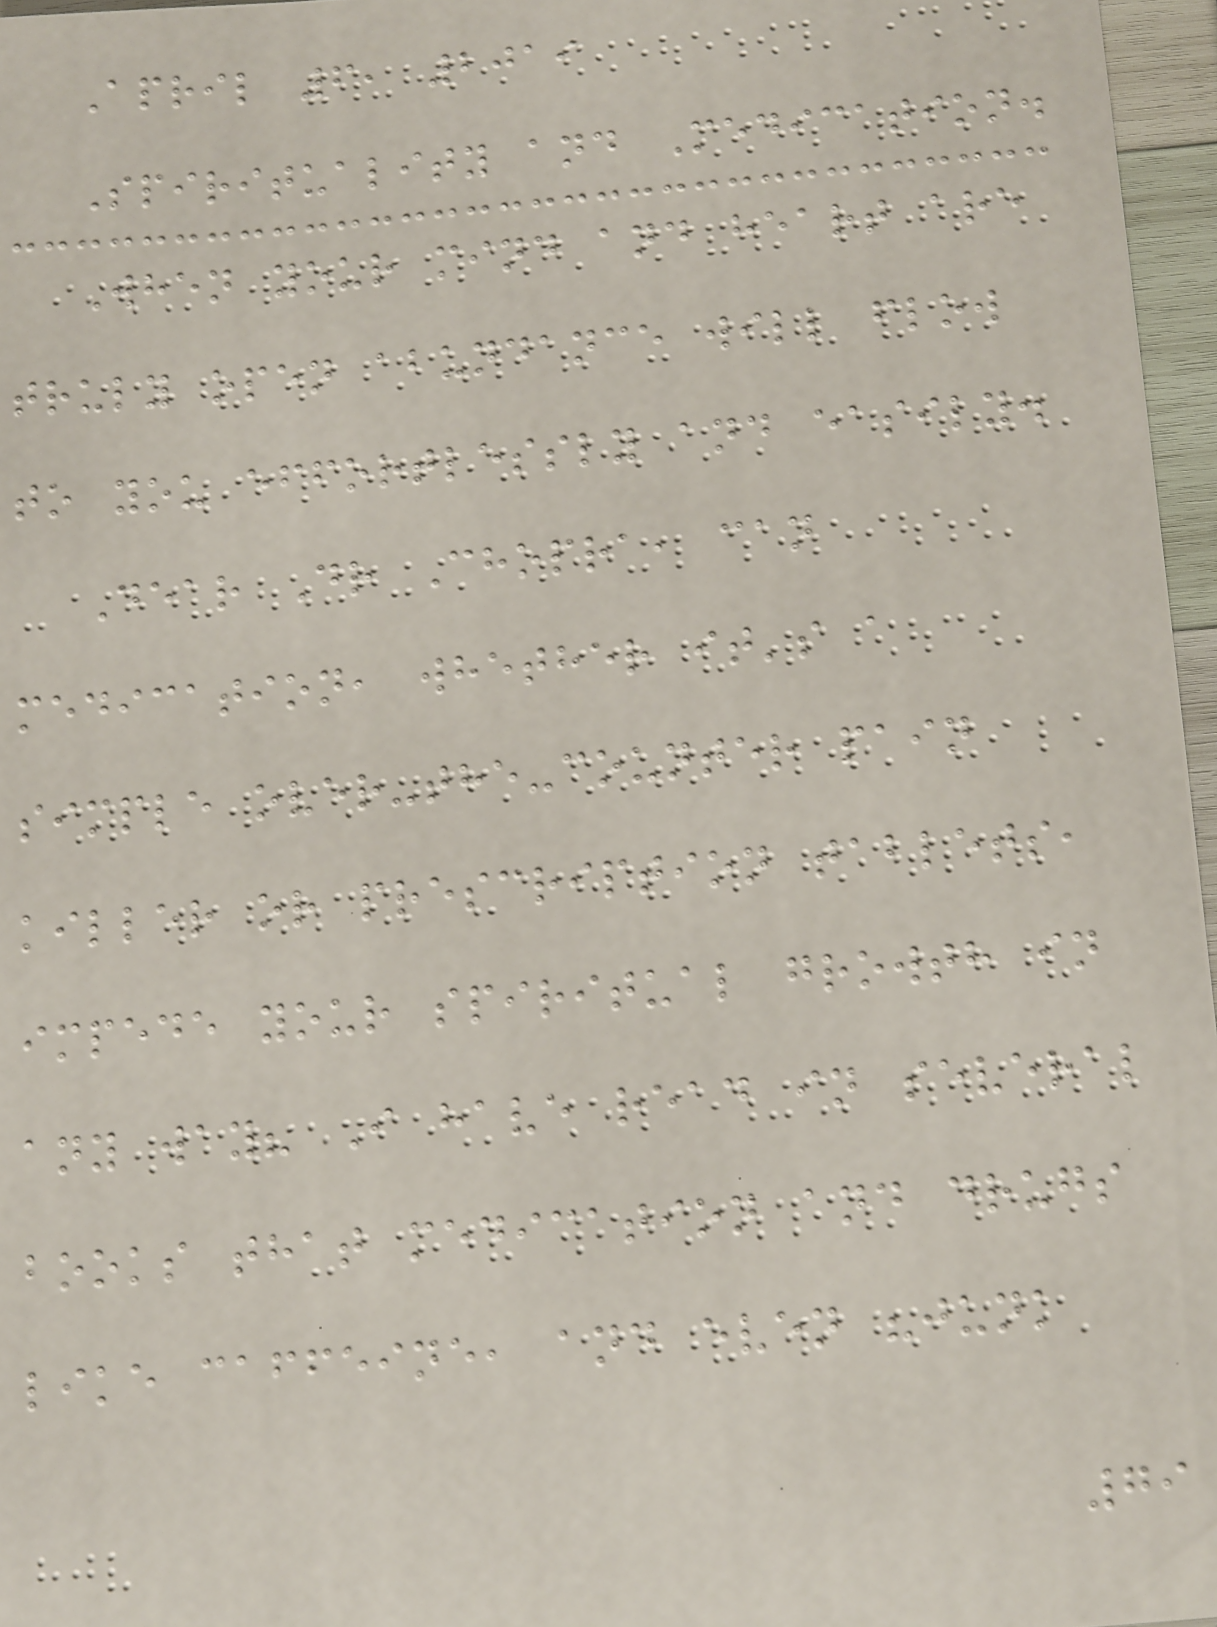April 6, 2019
Spirituality and Medication.
When your mind and heart are
truly open abundance will flow
to you effortlessly and easily.
Dear Dr Chopra, can
medication, whether it's a
simple over-the-counter pain
killer or prescription tablets,
impede your spiritual growth in
any way? I have read in several
books that medication and drugs
like caffeine, and even "junk
79
